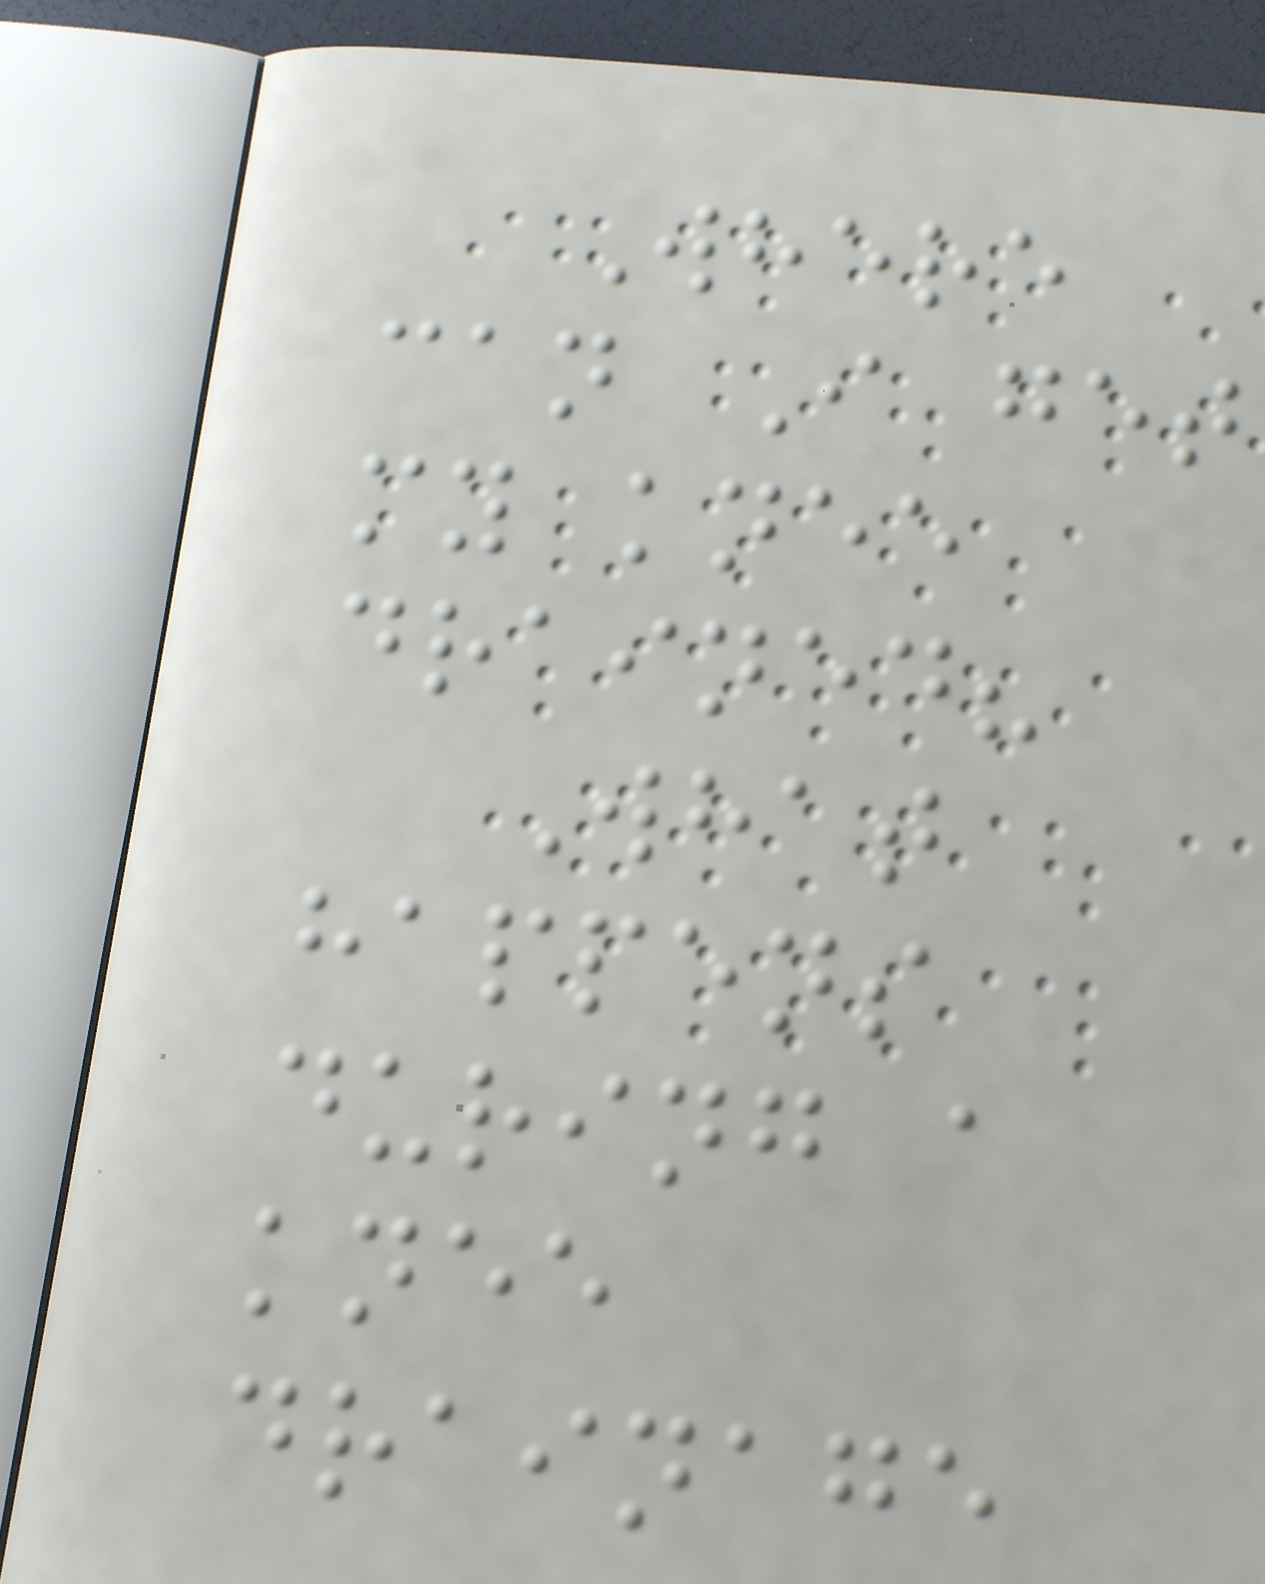Where
can I get
my knee
drained?
What
happens
during a
knee
drainage
